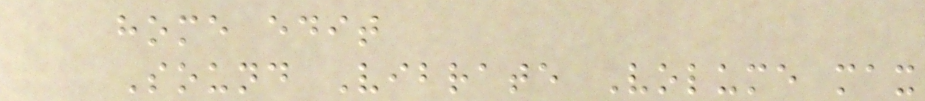home edit
Sound Vibrate Volume max
